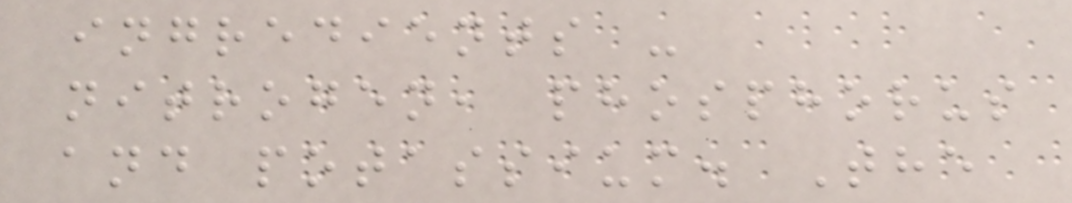ingredients -
nitrogen, phosphorus
and potassium. The
